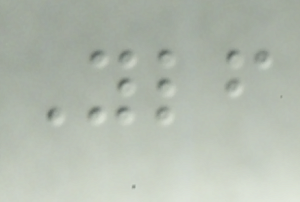Ylf
